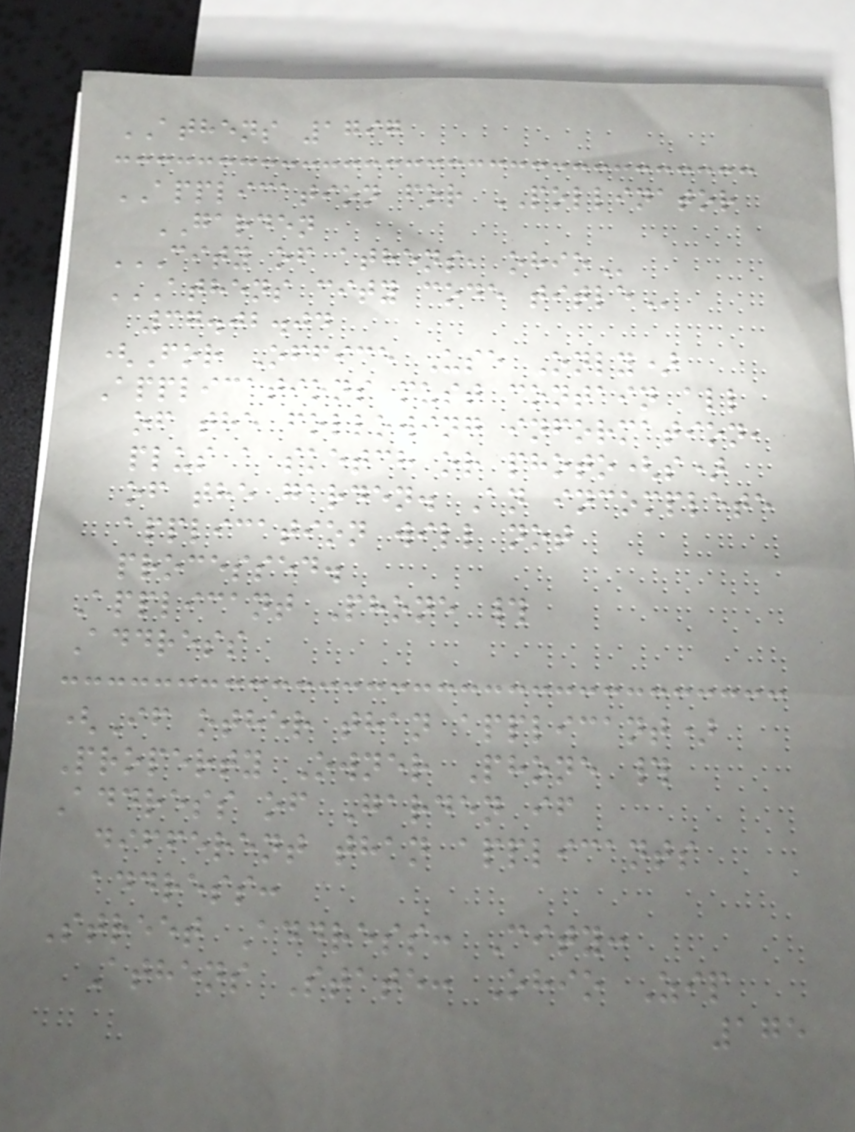ATHENS 1797
APPLICATION for POLLINATOR
GARDEN
CITY OF ATHENS, OHIO
ATHENS CITY CODE TITLE
37.02.04
(For Office Use Only)
Applications must contain all
of the following information,
plus a sketch or photo(s)
of the garden. An incomplete
application will not
processed.
Applicant Phone #
Address
(If other than applicant)
Property Owner Phone #
Address of Garden if
different than applicants
address:
Street Address: City:
Athens State: Ohio Zip
175
